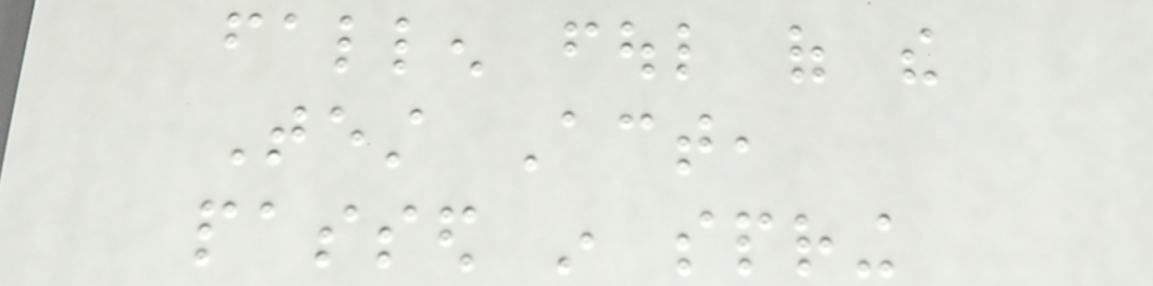fallen foul of the
Test Act,
passed in spring
